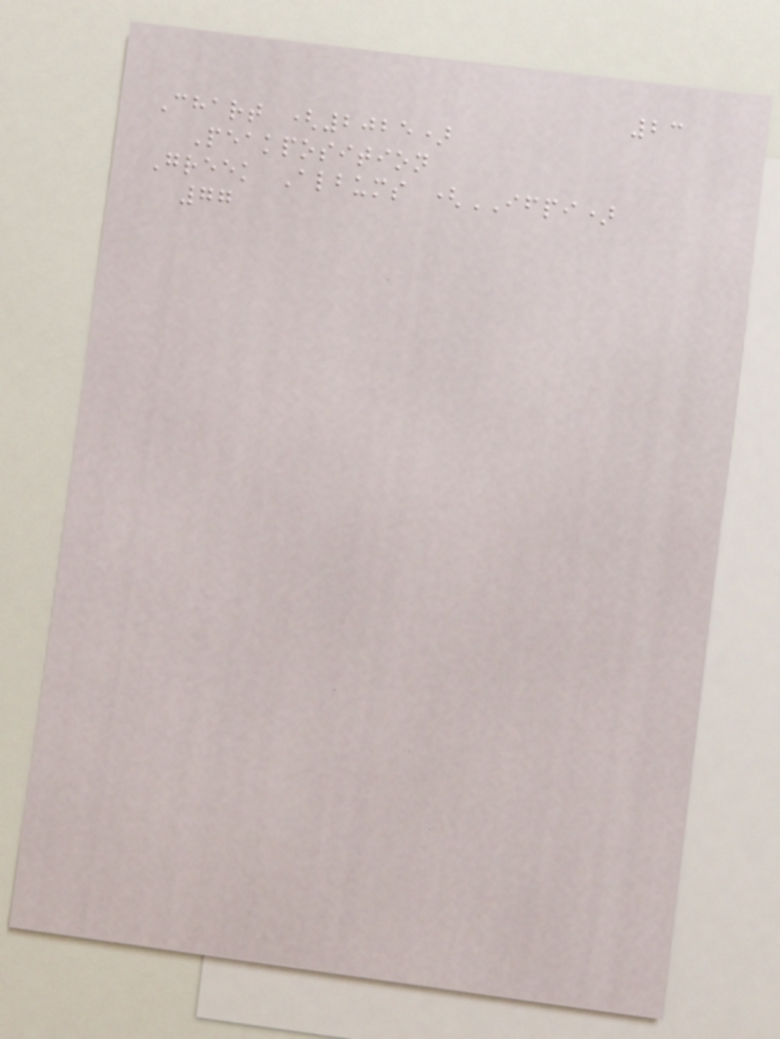23
Chart (2025)
Peakposition
Greek Albums (IFPI)
77
